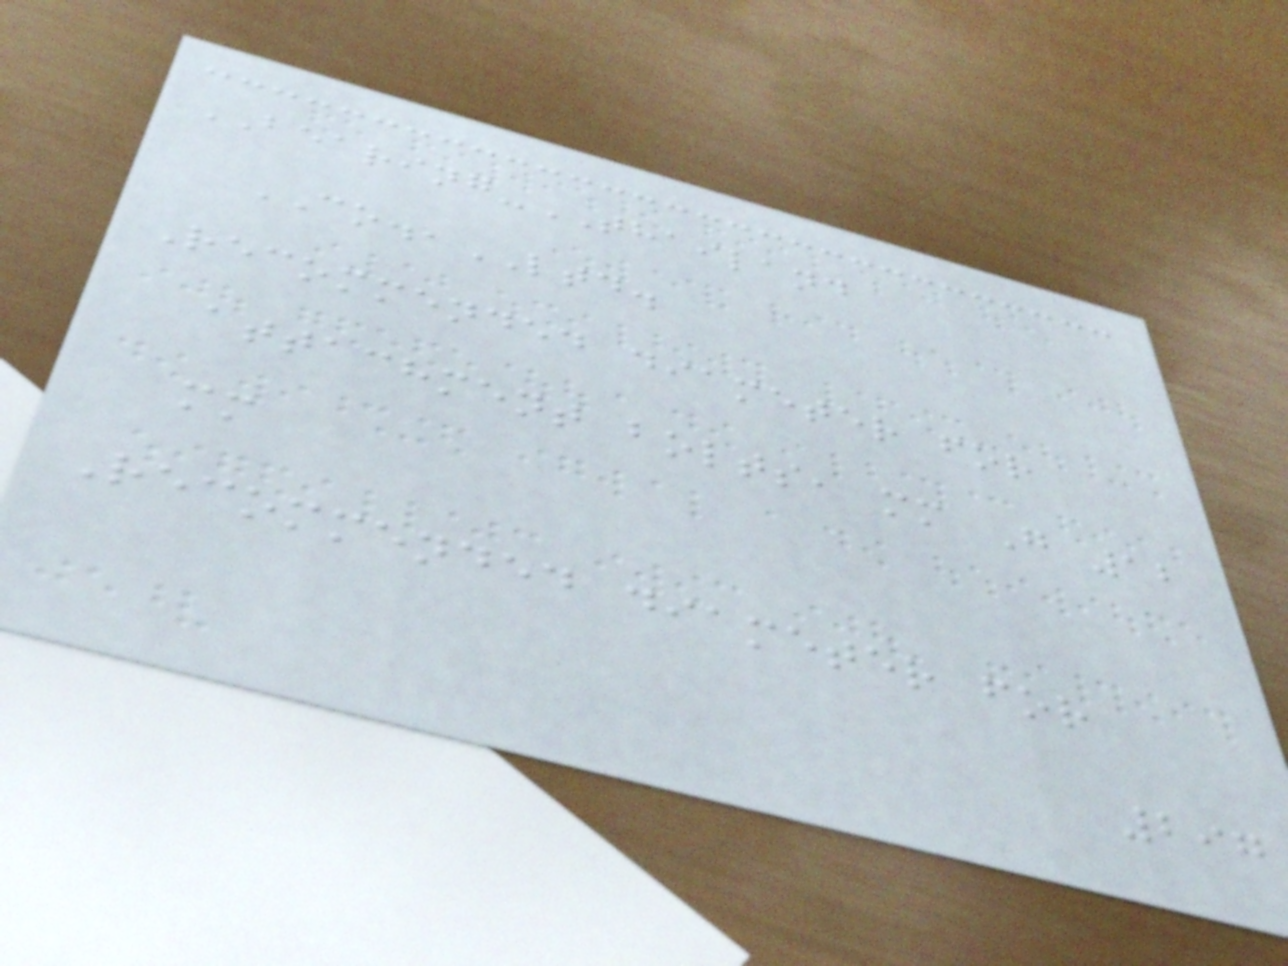BEARING-THAILAND
CO.,LTD.
Recommended diameter for
attachment bolts, mm G 12
mm
Recommended diameter for
297
